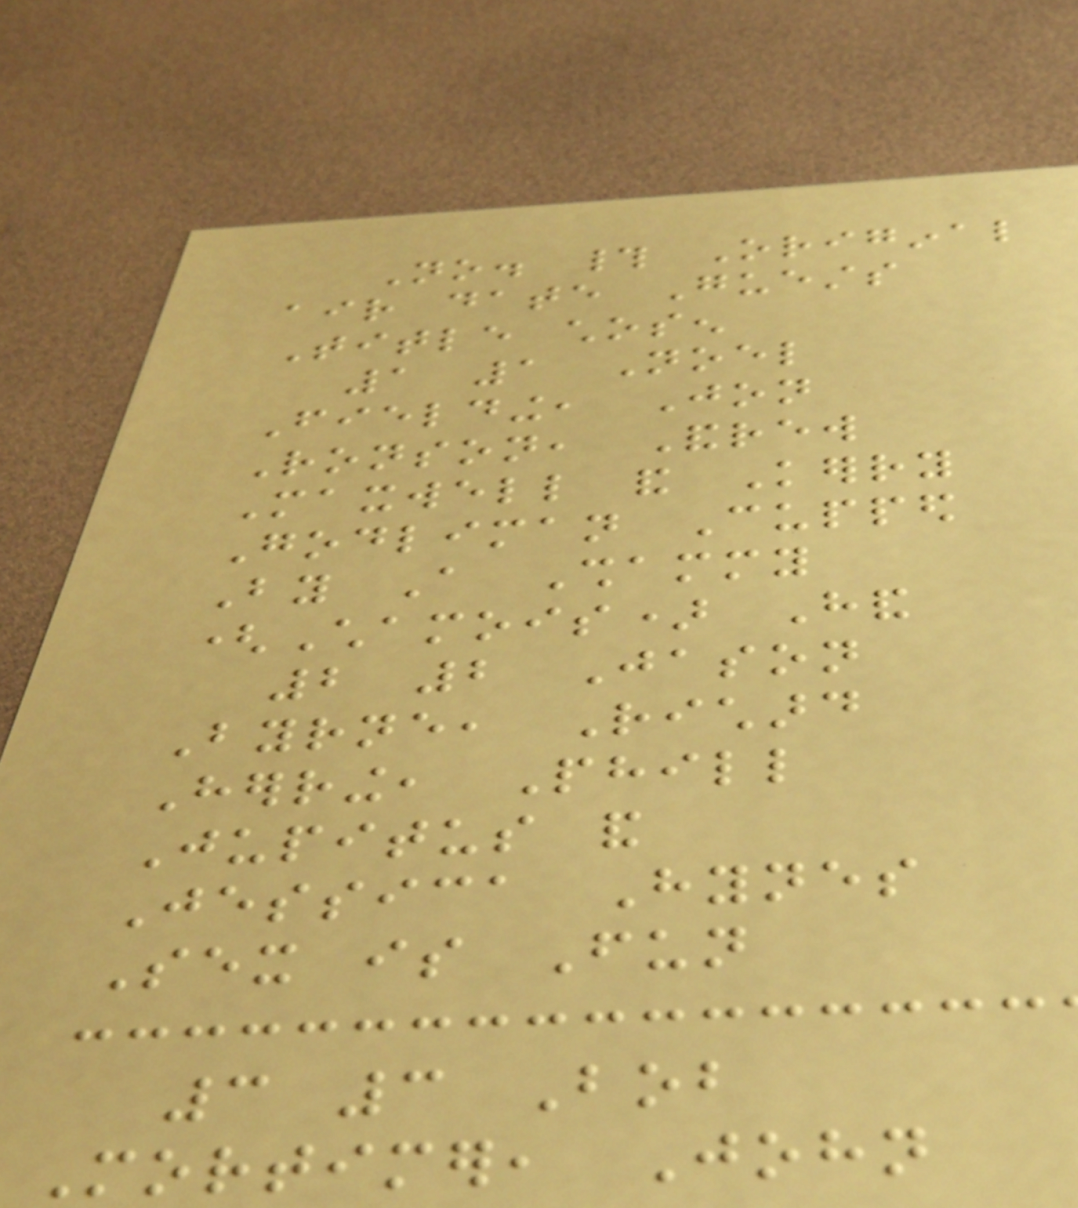No. # Original
air date Guests
Title chosen
1 1 Noel
Fielding, Jon
Ronson, Andrew
Maxwell and Kerry
Godliman Cupped
By A Shammy
(Chamois) Hand
2 2 Jason
Byrne, Richard
Herring, Phill
Jupitus and
Jessica Hynes
Sex is Fun
3 3 Bob
Mortimer, John
